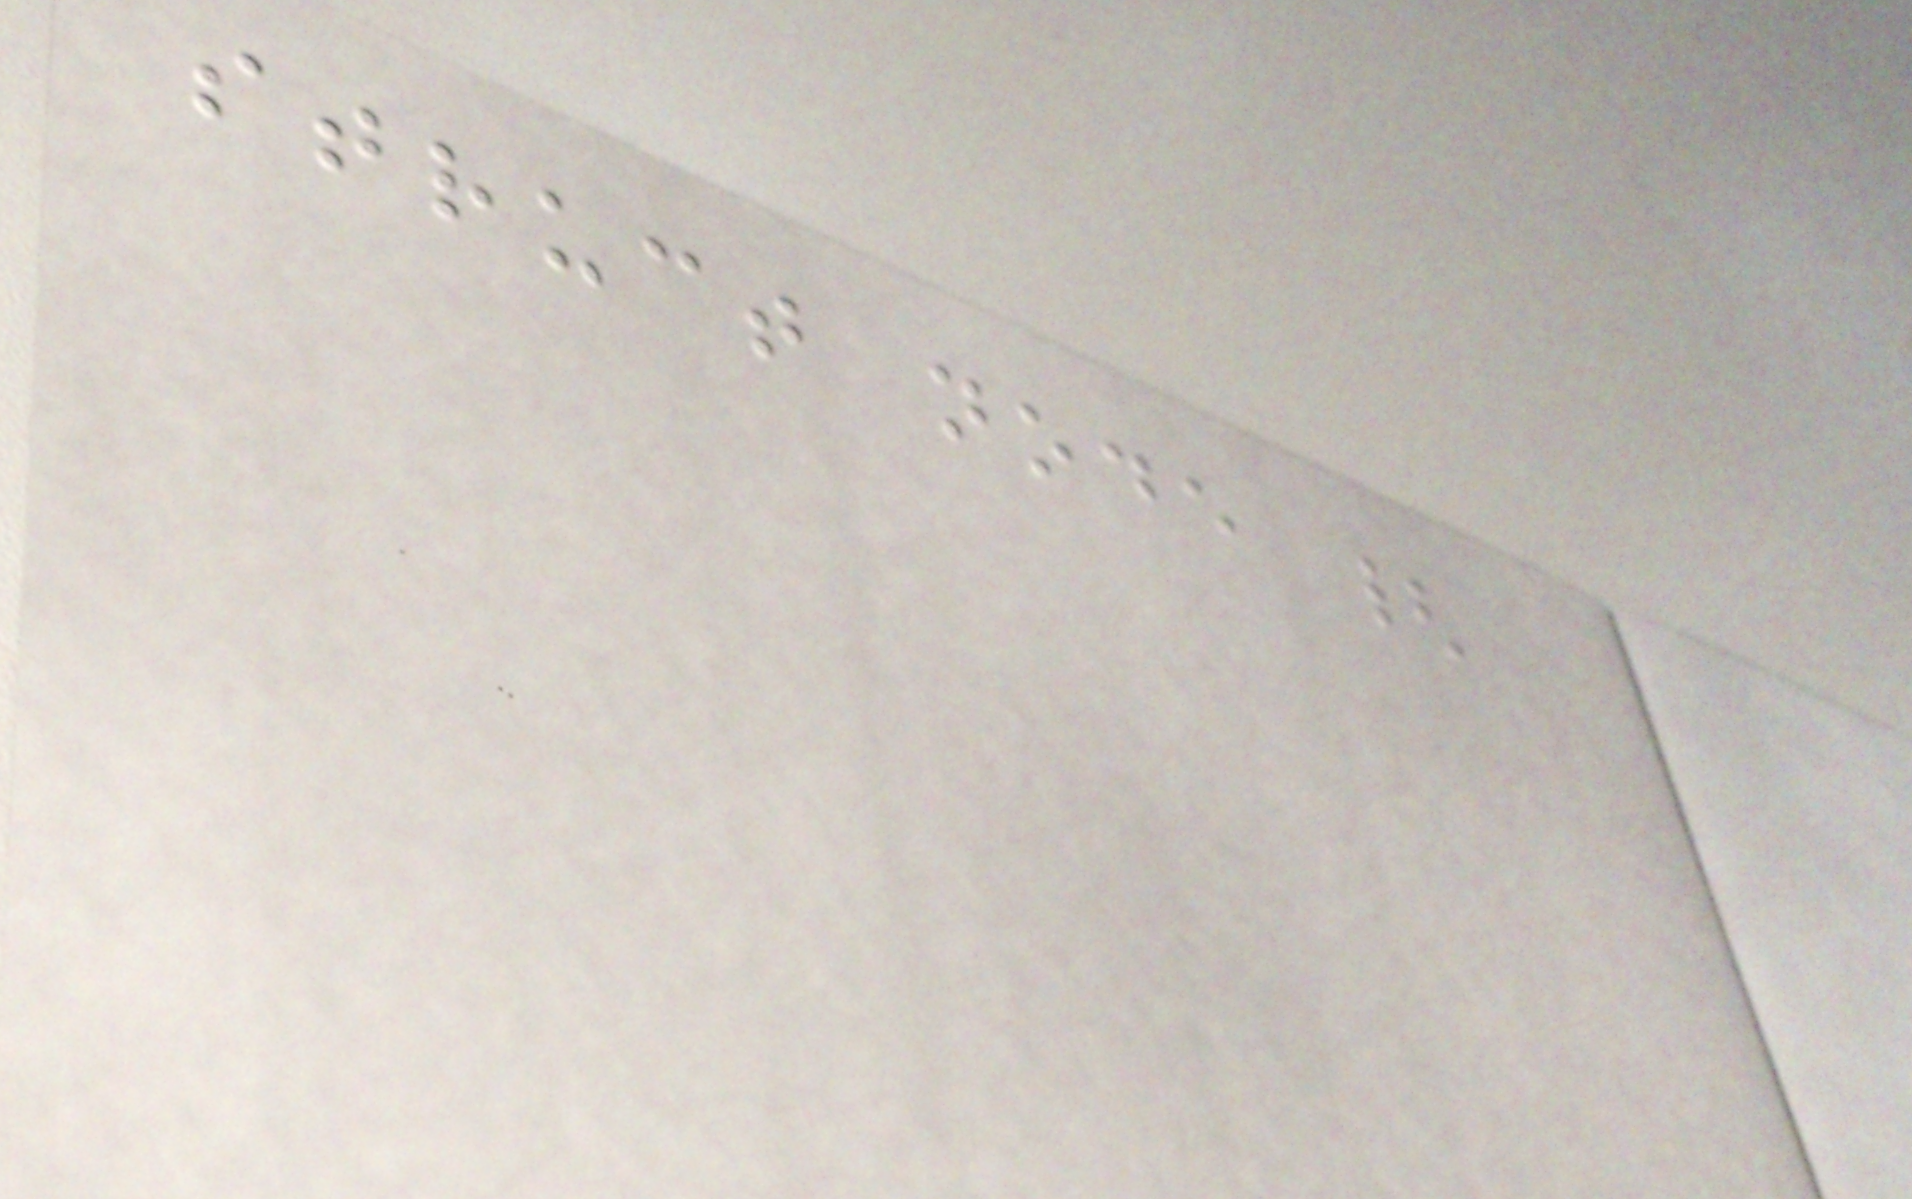struct node {
